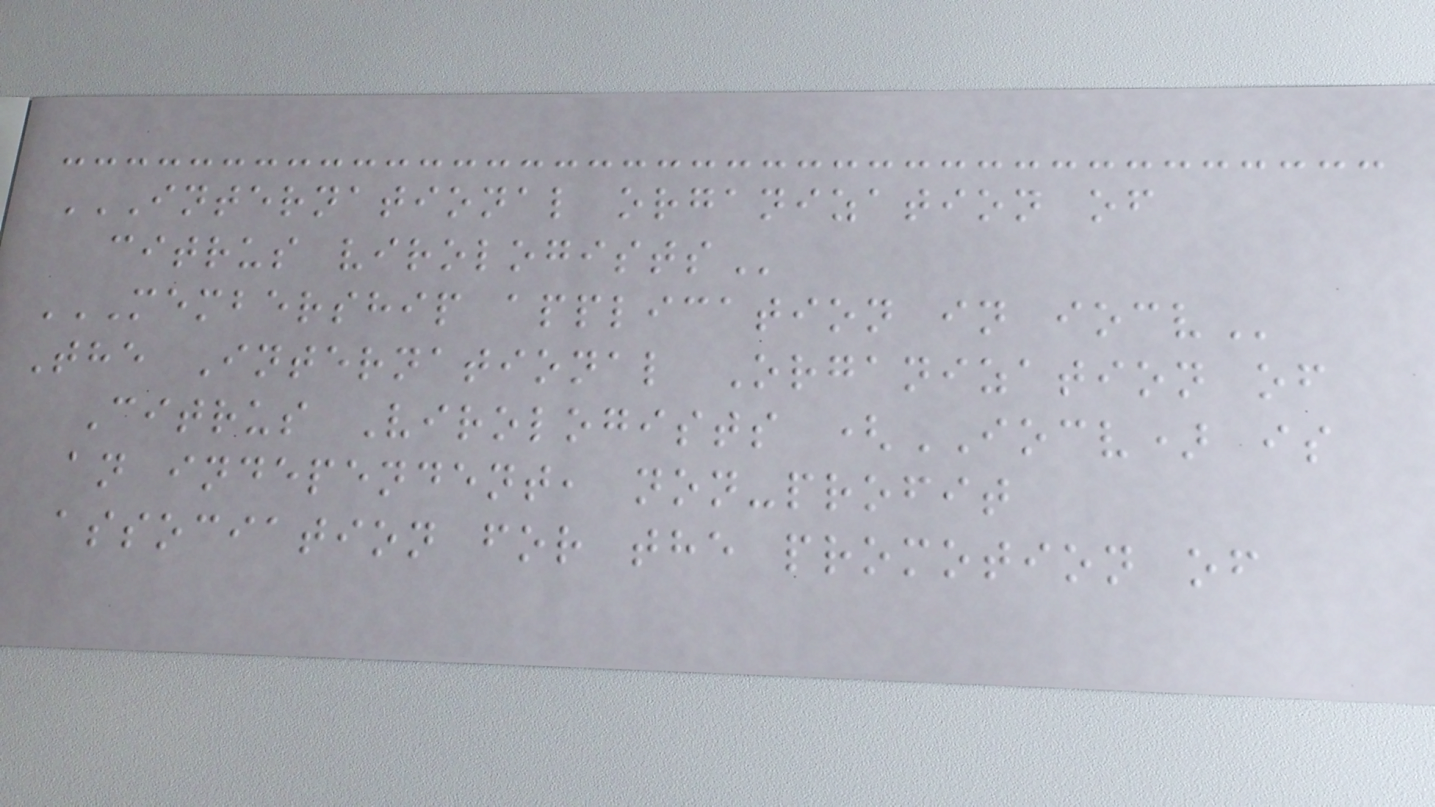INTERNATIONAL ORGANIZATION OF
CITRUS VIROLOGISTS
MEMBERSHIP APPLICATION IN IOCV
The International Organization of
Citrus Virologists (IOCV) is
an independent, non-profit
association for the promotion of
